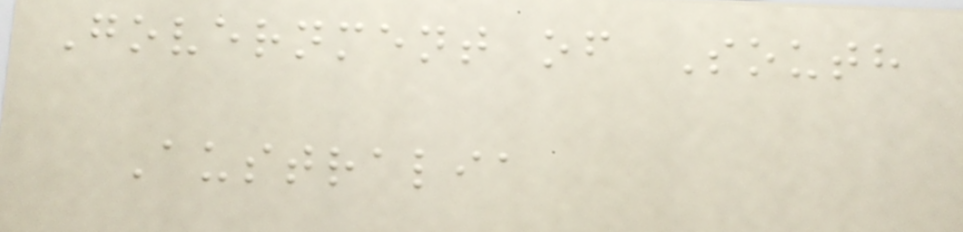Government of South
Australia
